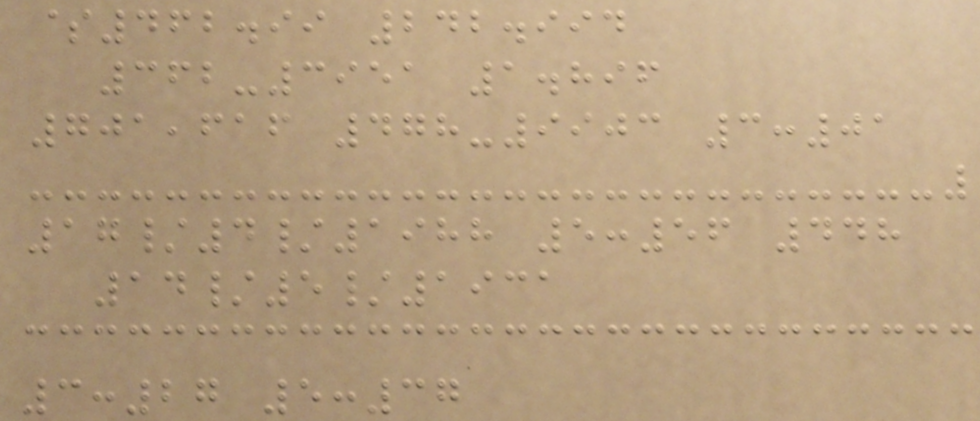$462.99 242.994
362-3951 1.896
701,616 478-9903 3:01
17/4/1988 5:56 448
14/5/1931
3:27 5:37
